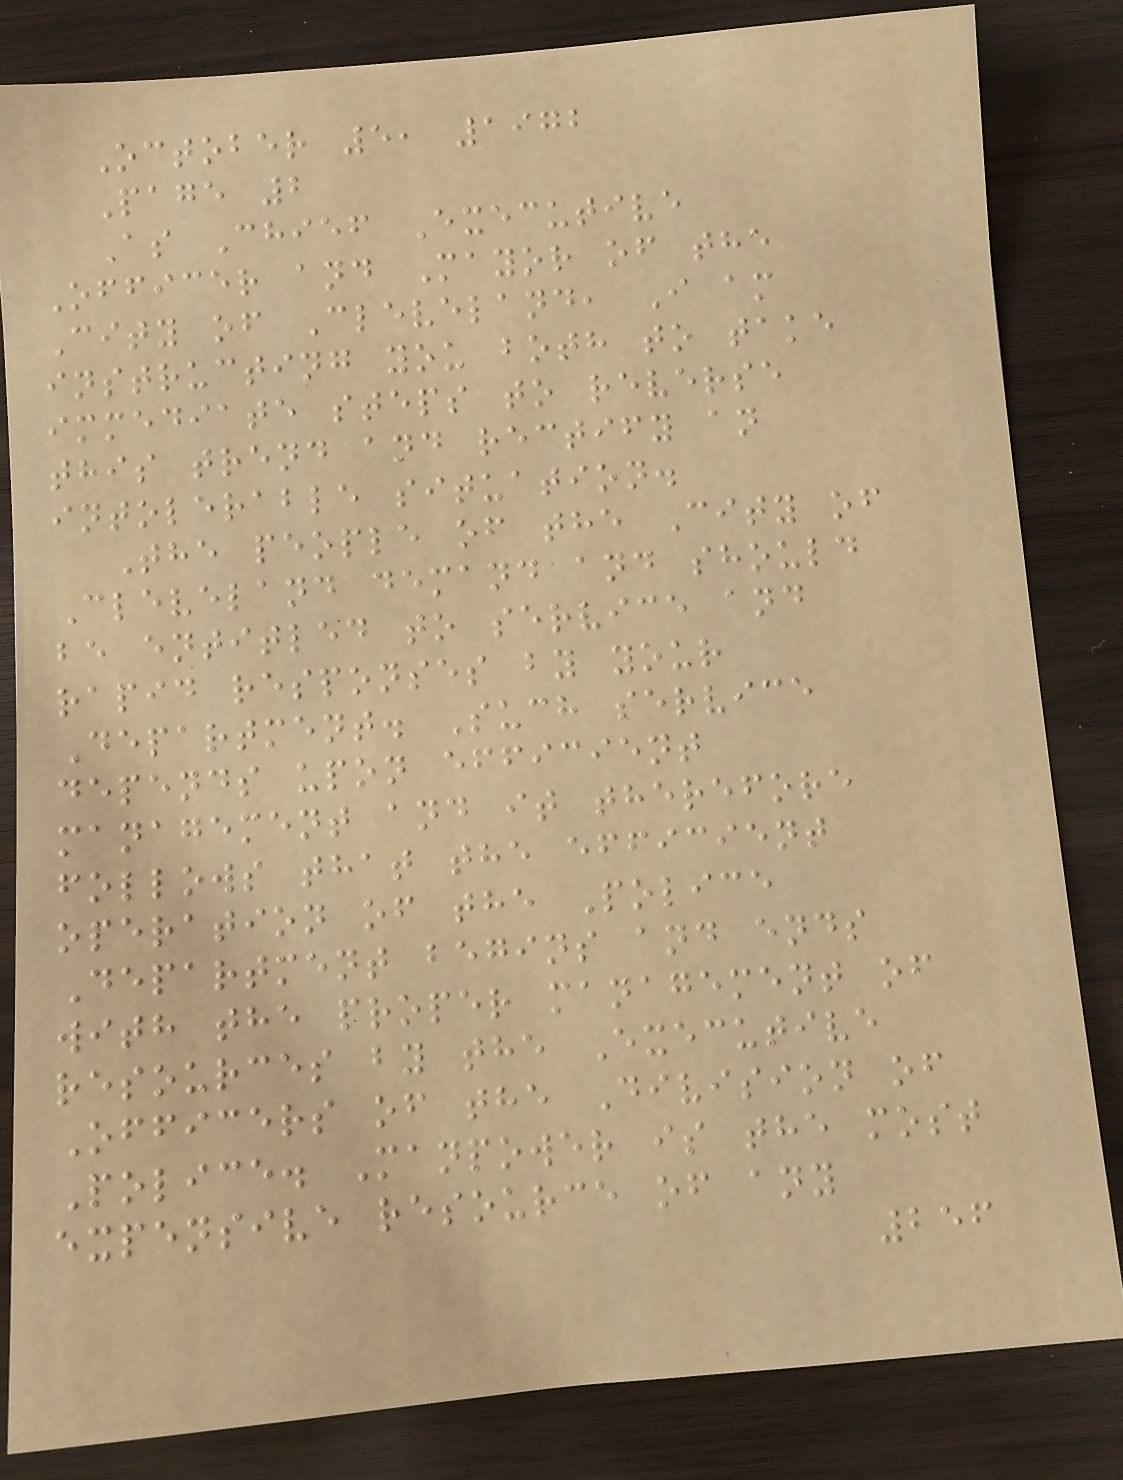October 5, 1972
Page 2
As Chief Executive
Officer and Mayor of the
City of Cleveland, I am
instructing you both to take
immediate steps to reverse
this trend and rectify an
intolerable situation.
The people of the City of
Cleveland demand and should
be entitled to service and
rapid responses by your
Department. Such service
depends upon efficient
management and it therefore
follows that the efficient
operation of the Police
Department begins and ends
with the proper management of
resources by the Executive
Officers of the Division of
Police. Manpower is the most
expensive resource of any
256
